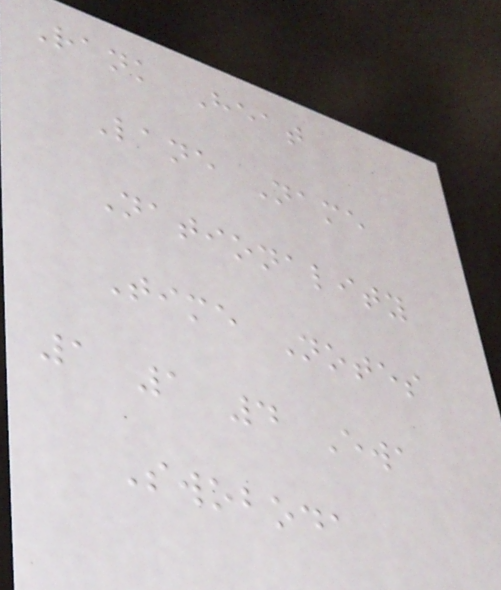Rank Heat
Lane Name
Nationality
Time Notes
1 1 4 Ewa
Swoboda
